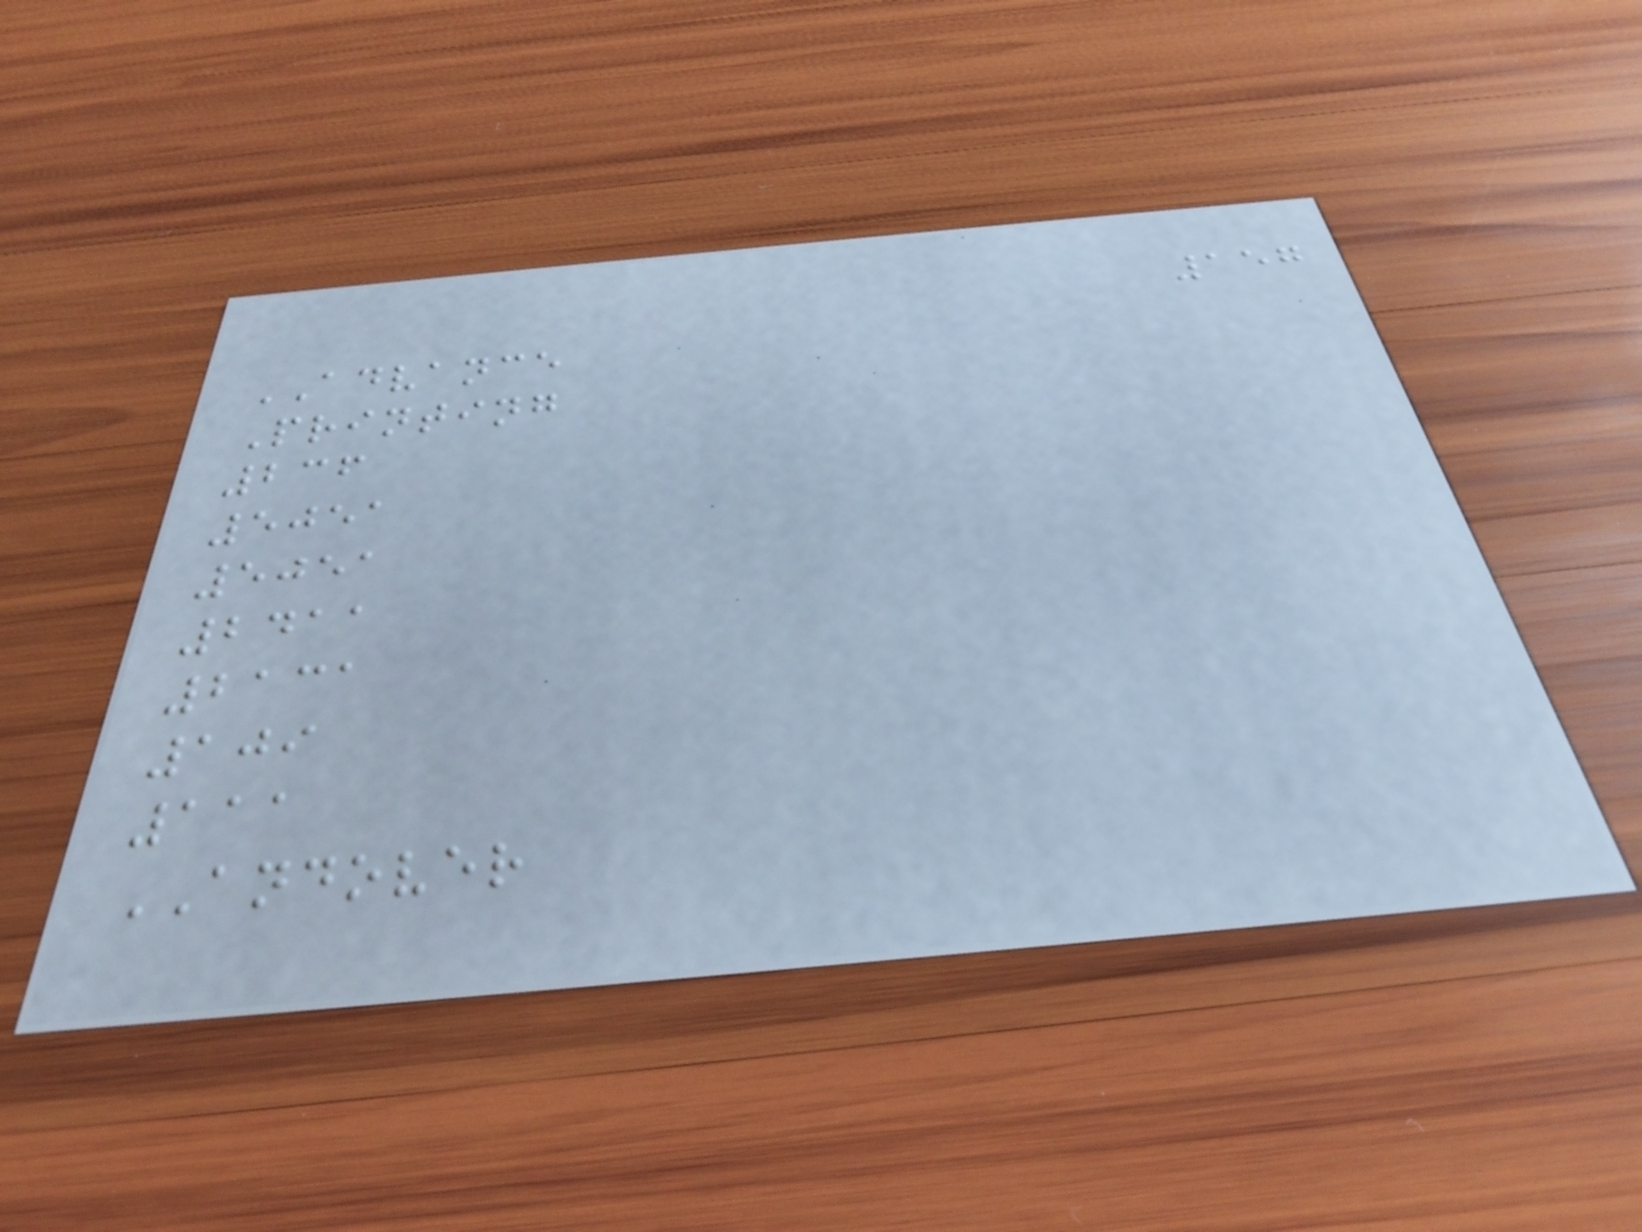157
ADVANCE
Printing
236
5051
5051
2411
2131
109
111
ANDOVER
